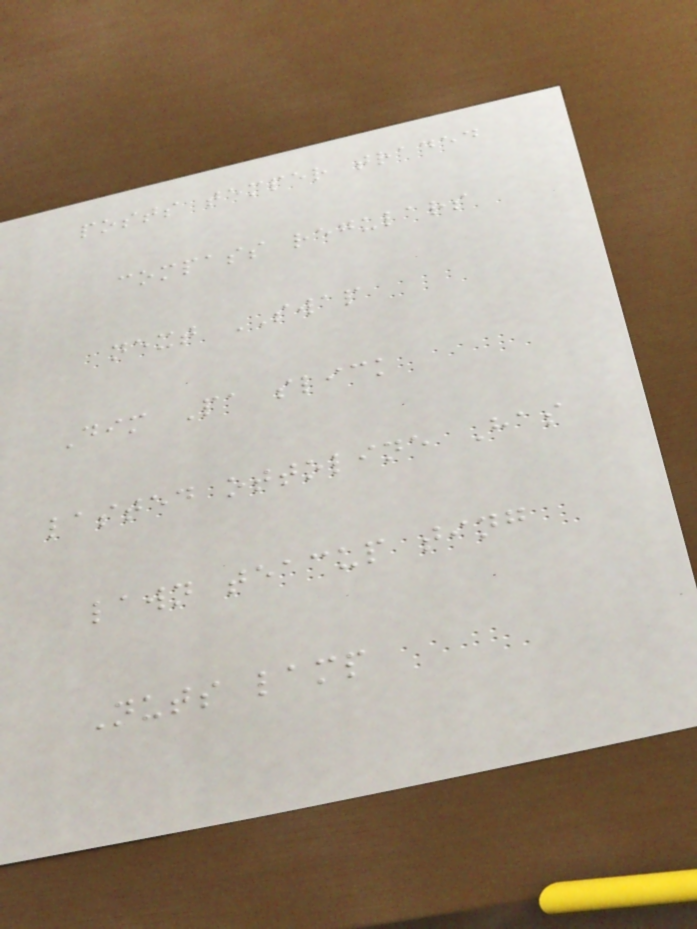posts temper traded
compass regulars
next SWAP
Dim Pa slick
lasted ottoline Has
lawn teacup ting
Nuts lamp
